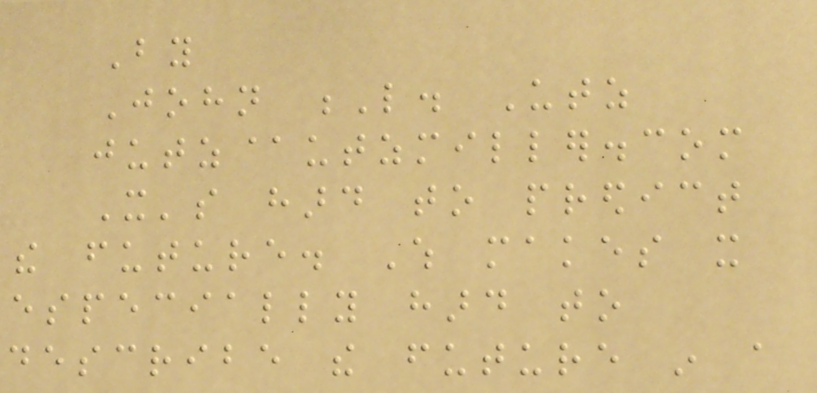By
John L. Utz
jutz@utzmiller.com
It's hard to predict
the future. Which makes it
especially hard to
describe the future in a
